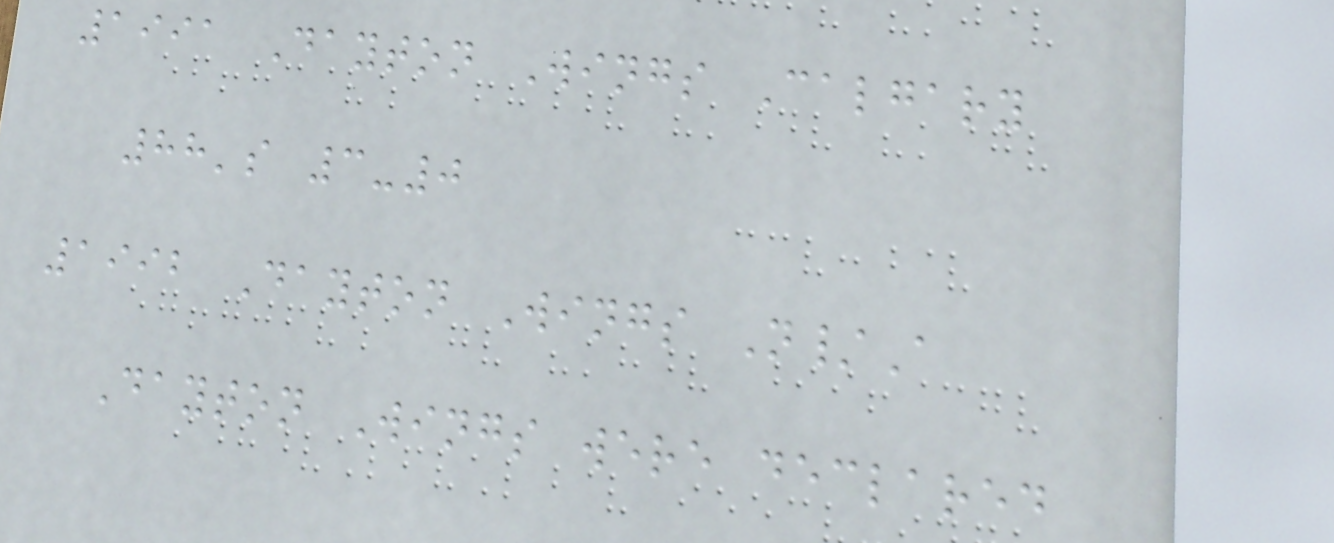1991 Dayton Wings Calgary
88's 3-0
1992 Dayton Wings N/A
Dayton Wings were declared
